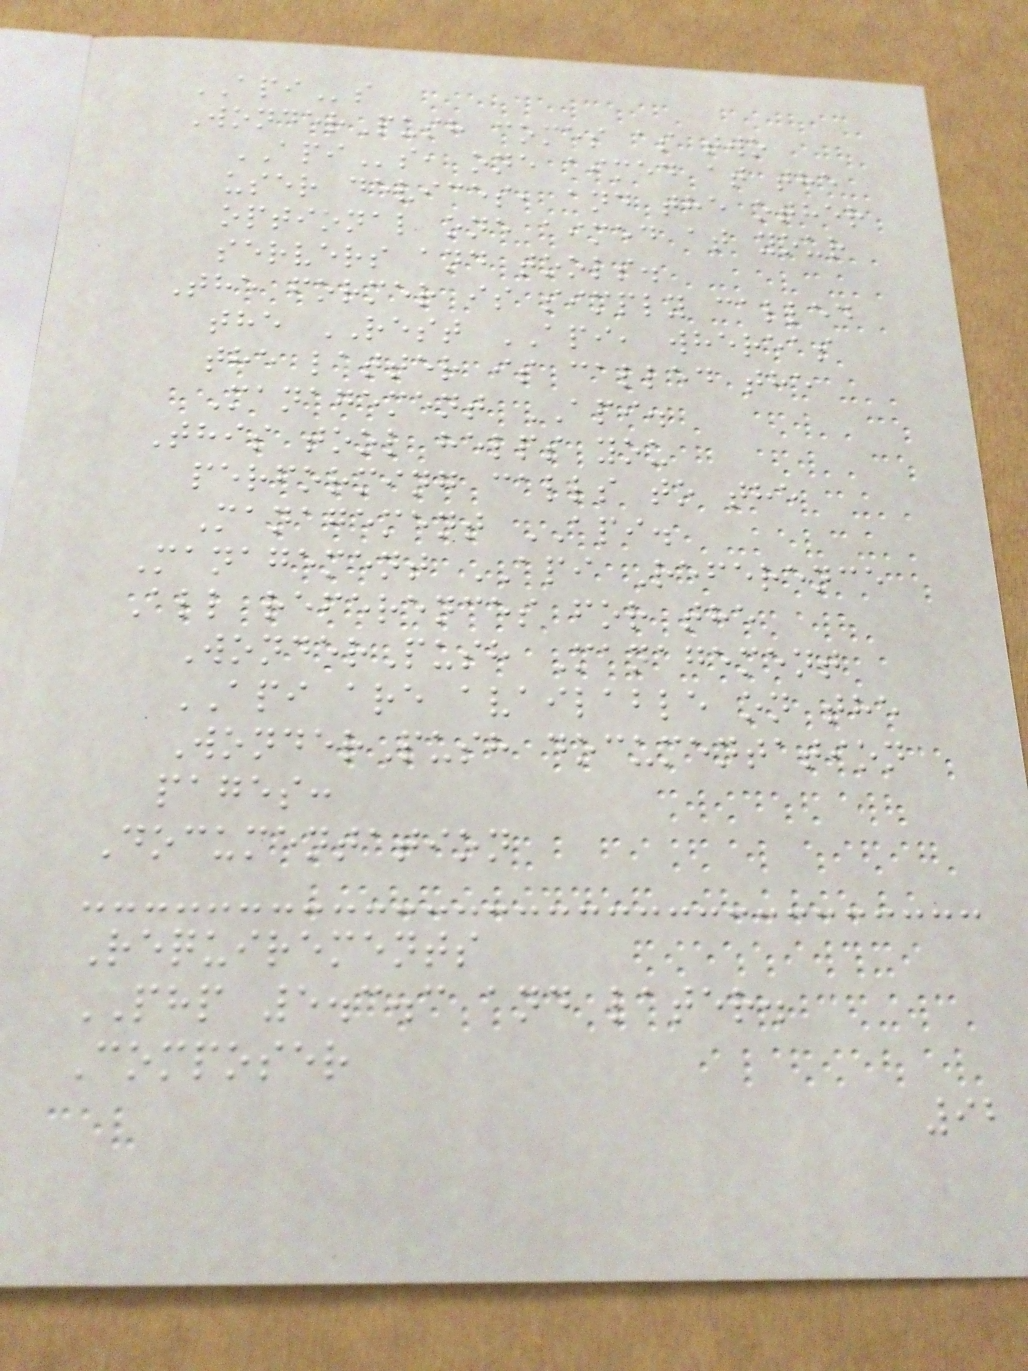APIs
WonderPush comes as two
APIs, one aimed at the
user devices, and the other
optional one aimed at your
servers and tools.
The former is simply called
the REST API, whereas
the latter is called the
Management API.
This tool helps you
performing calls to the
Management API.
Management API Reference
All references for the
WonderPush Management
API are available on the
WonderPush documentation
pages:
Documentation
Requirements
PHP 5.3.3 and later.
Composer
92
